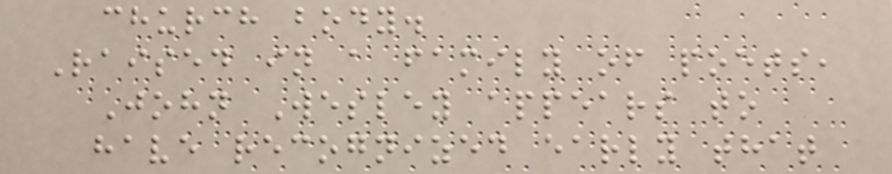church body.
Raised in a family of poets,
John Wesley appears to
have recognized early that
